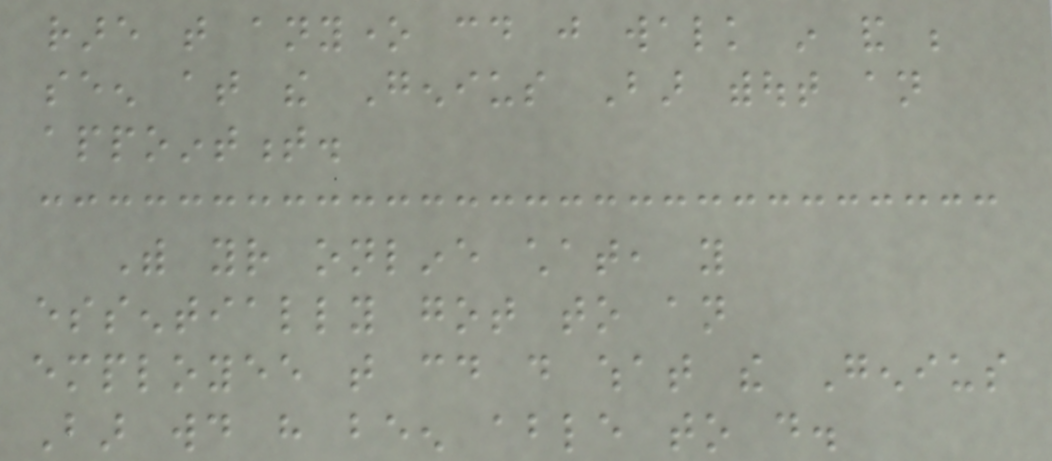rare that anyone could just walk in and be
seen at the Genius Bar without an
appointment.
With your online chat, you
essentially got to an
employee that could do what the Genius
Bar would have been able to do.
